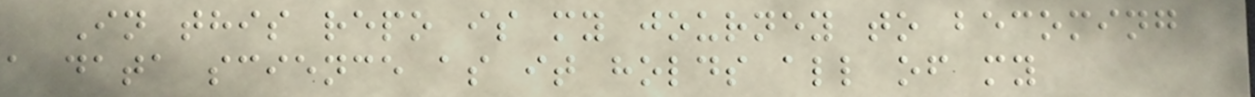In this repo is my journey to becoming
a data science as it holds all of my
